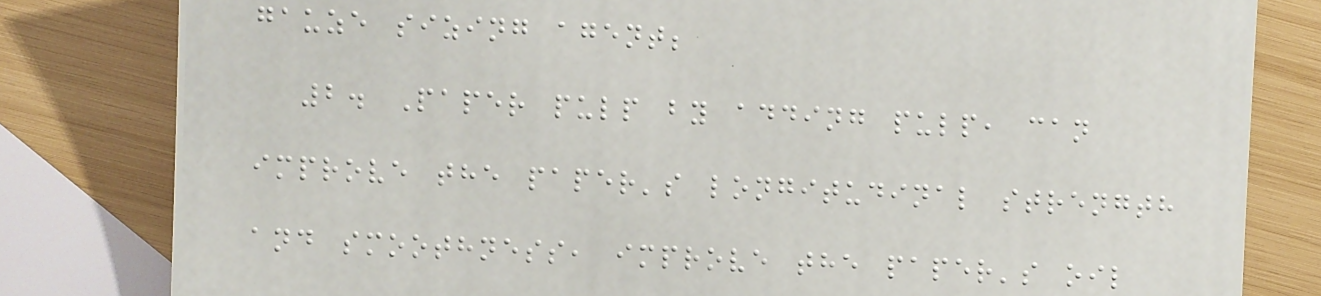gauze sizing agent;
2. Paper pulp by adding pulp, can
improve the paper's longitudinal strength
and smoothness, improve the paper's oil
